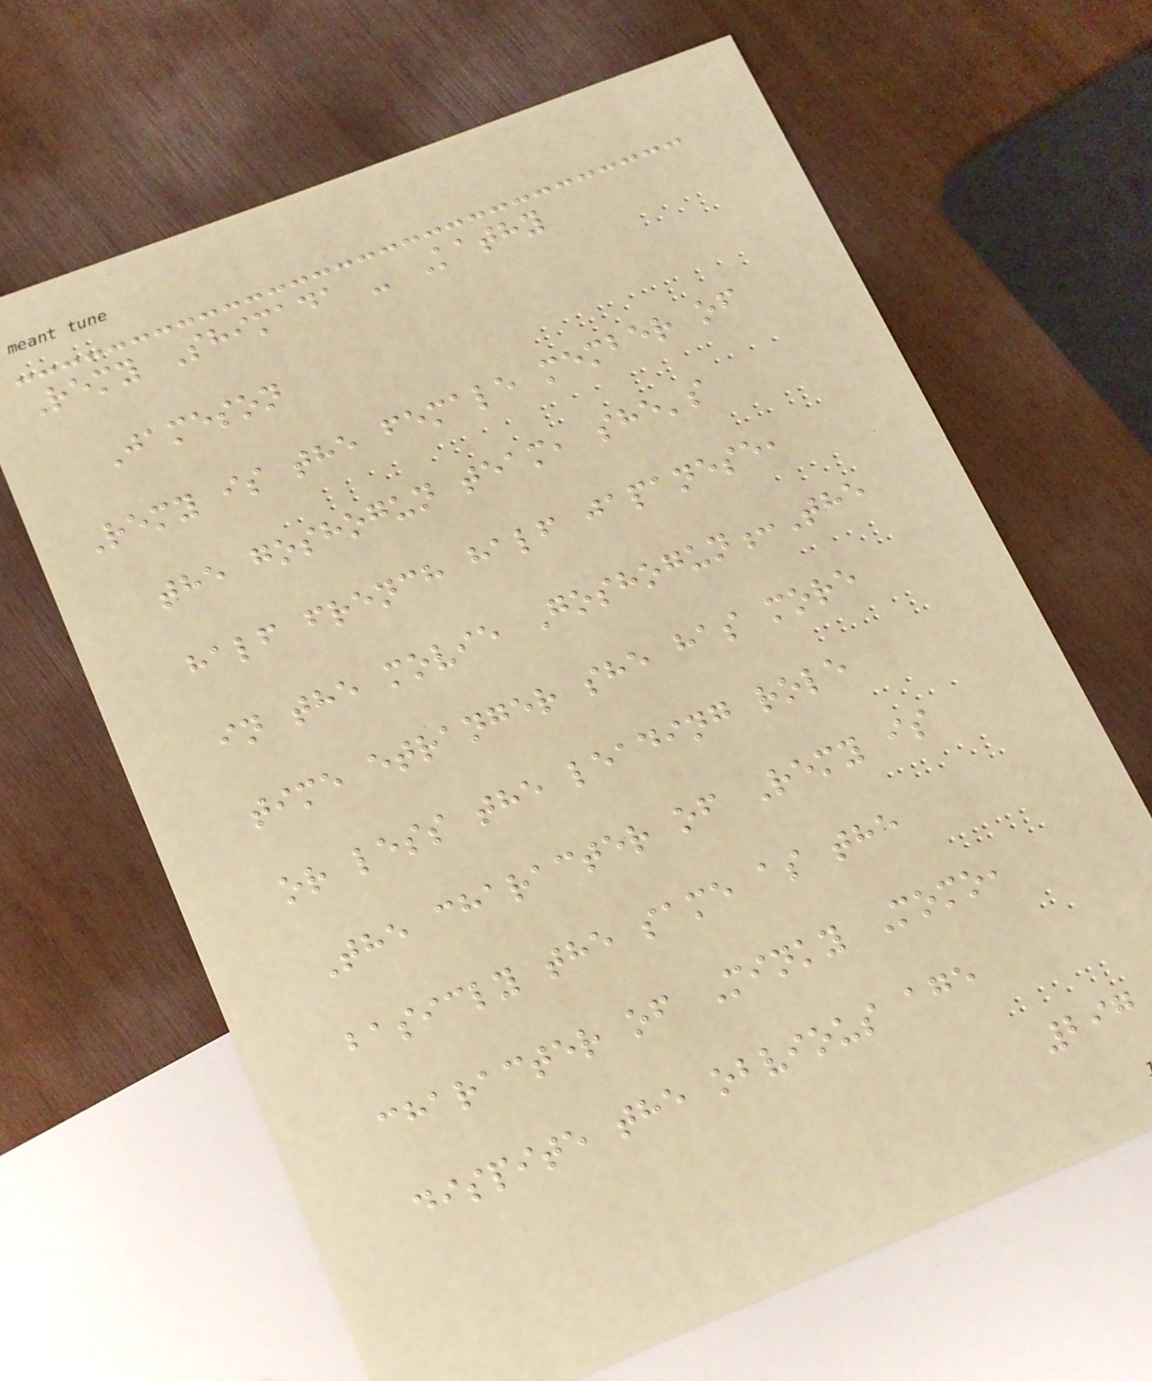Remy Shimada - Kathy
Jameson
Remy is the female member of
the goshogun team, she's
half french half japanese,
in the movie Goshogun:The
time etranger she has more
or less the leading role
The character of Remy is
basicly the same as the
character of Minky Momo,
dispite the obvious age
297
